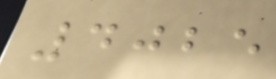4025
